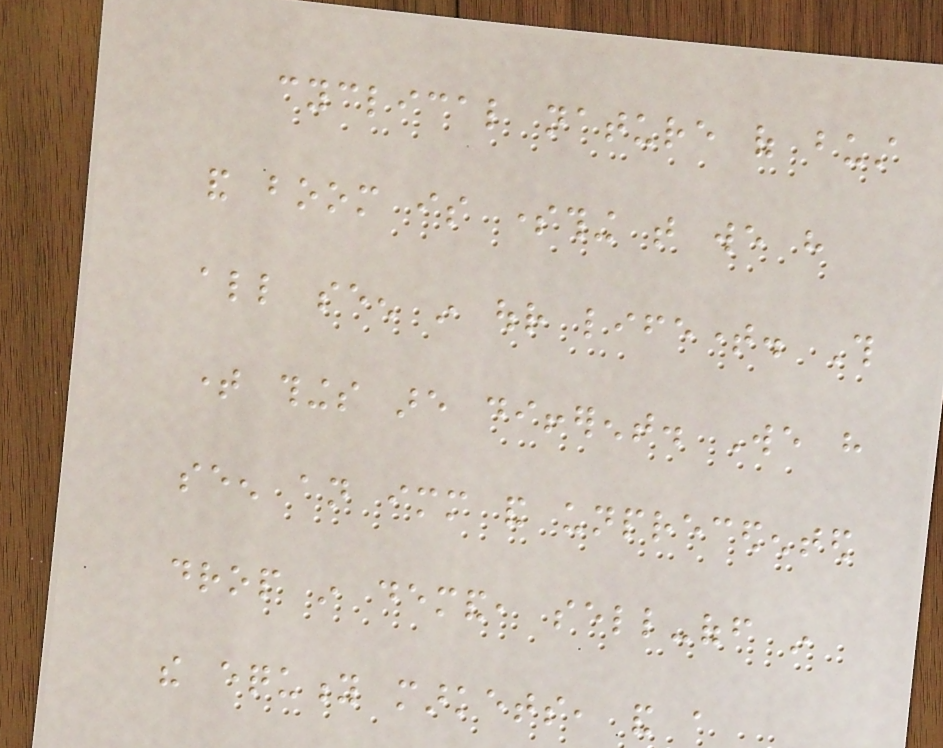cyclical nature of bust
and boom is something that we have
all seen in our lifetime. This
time things are different. We have
seen an immediate and unprecedented
drop in demand, sell-off in
the equity markets, and a
